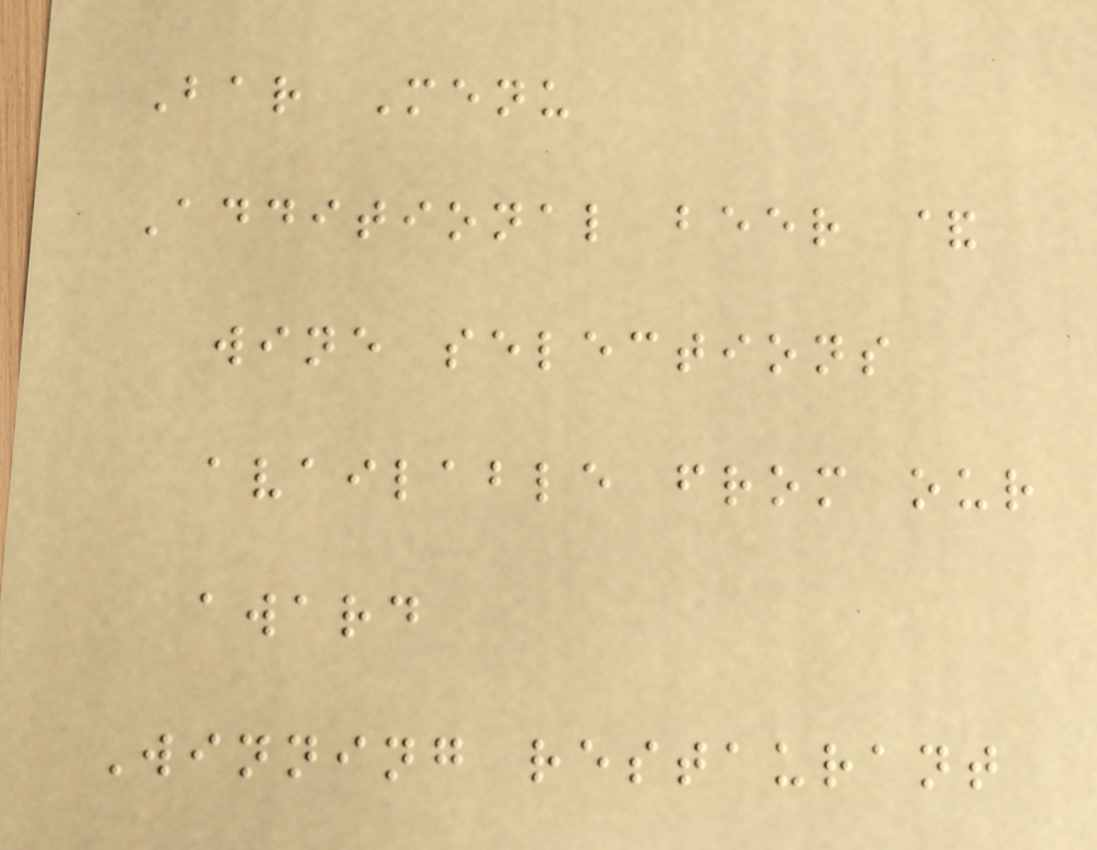Bar Menu
Additional beer &
wine selections
available from our
award
Winning restaurant
